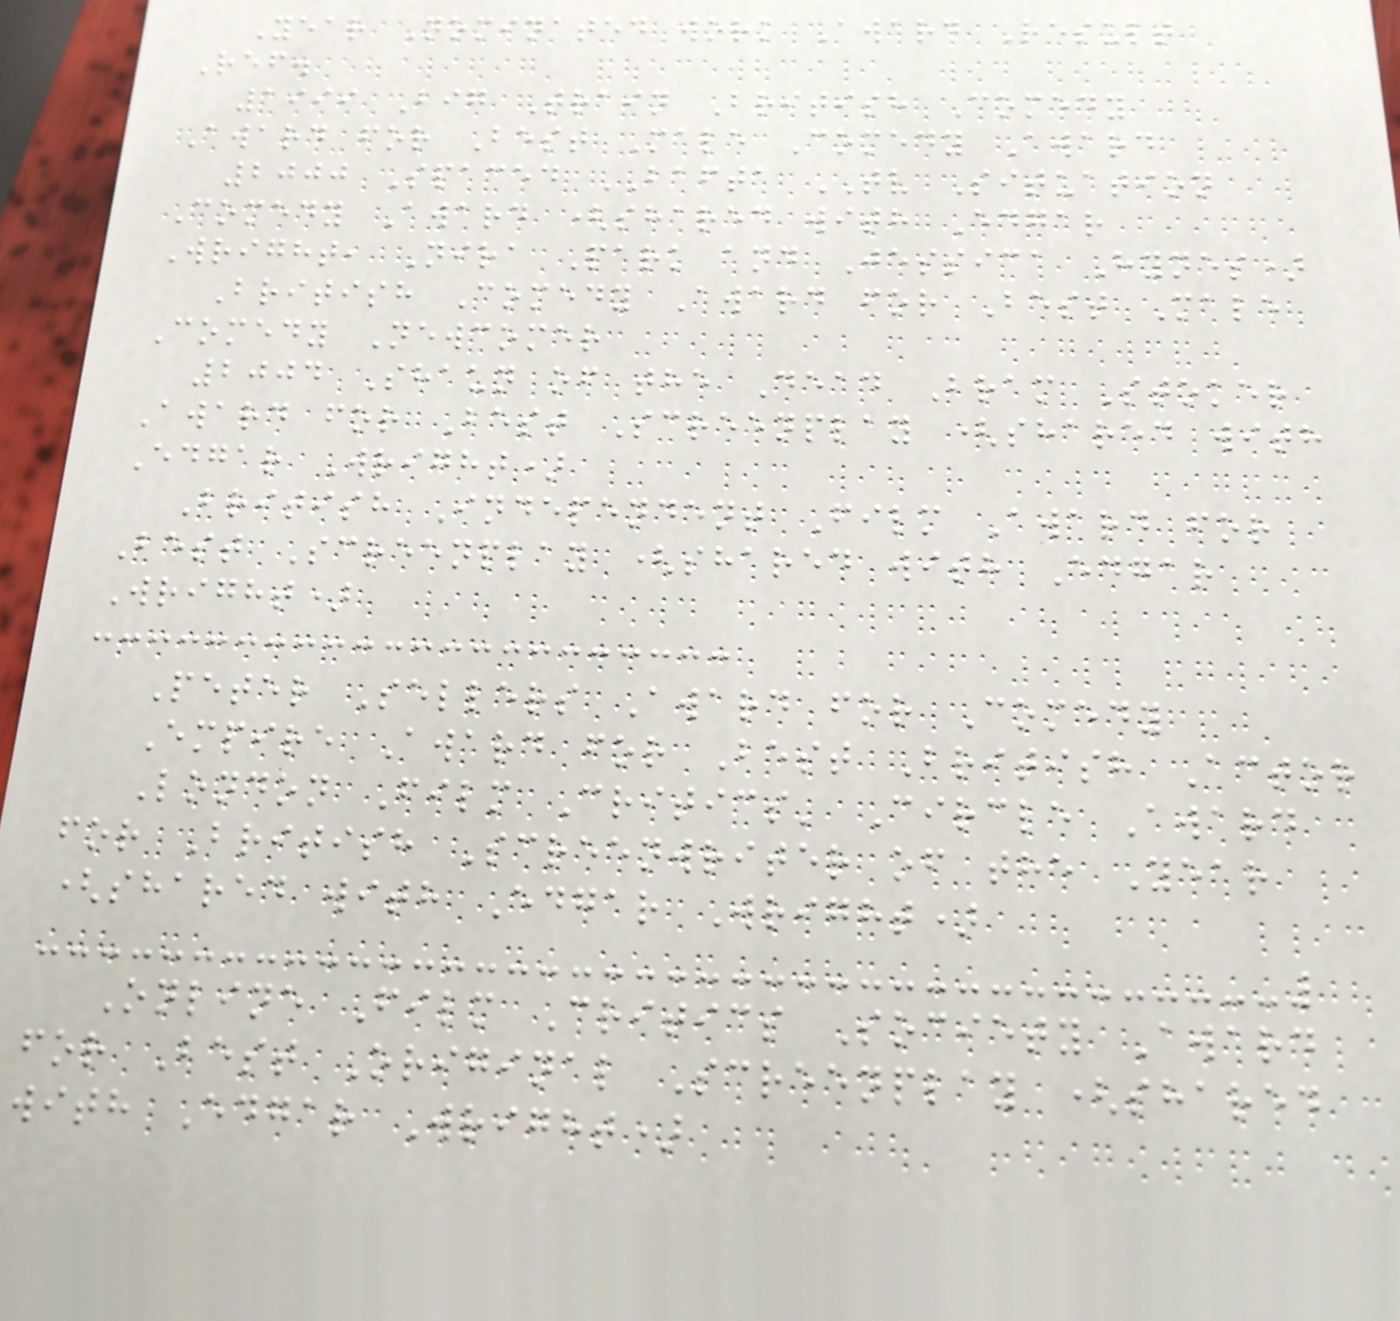Year Nominated work Award Result
Ref.
1999 Big Train British Comedy
Award for Best Male Comedy Award
2000 Spaced BAFTA TV Situation
Comedy Award (shared with Edgar
Wright, Nira Park and Jessica Hynes)
British Comedy Award for Best Male
Comedy Newcomer
2004 Shaun of the Dead Bram Stoker
Award for Best Screenplay (shared with
Edgar Wright)
British Independent Film Award for
Best Screenplay (shared with Edgar
Wright)
Peter Sellers Award for Comedy
Empire Award for Best British Actor
London Film Critics' Circle Award
for British Screenwriter of the Year
(shared with Edgar Wright)
Online Film Critics Society Award
for Best Original Screenplay (shared
with Edgar Wright)
